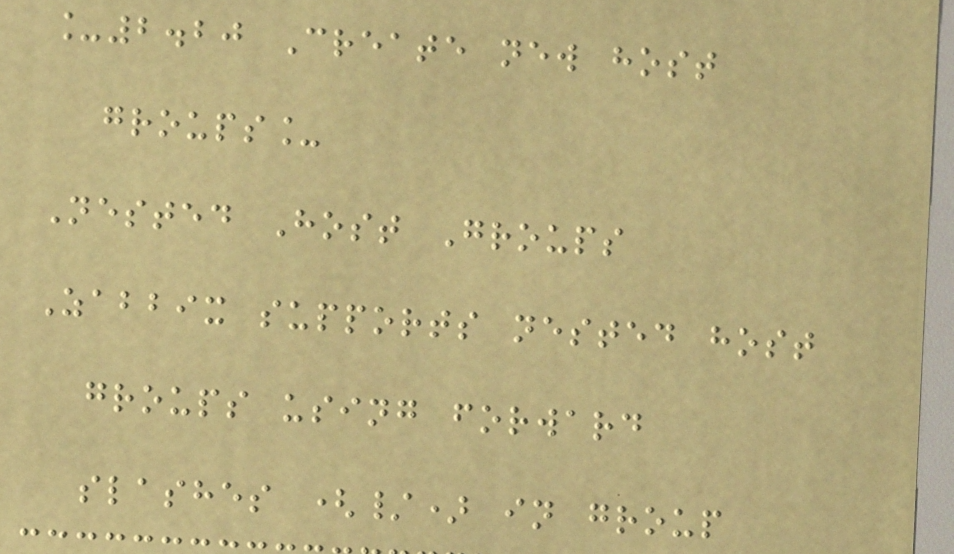_2.20 Create new host
groups_
Nested Host Groups
Zabbix supports nested host
groups using forward
slashes (/) in group
